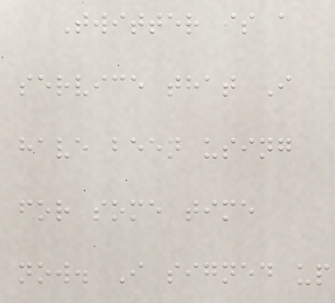Twitter is a
service that I
have been using
for some time
now. I signed up
